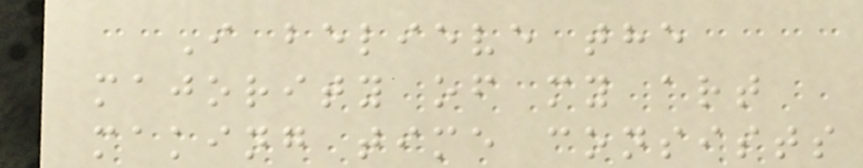I believe the
majority of my art
making time consists
